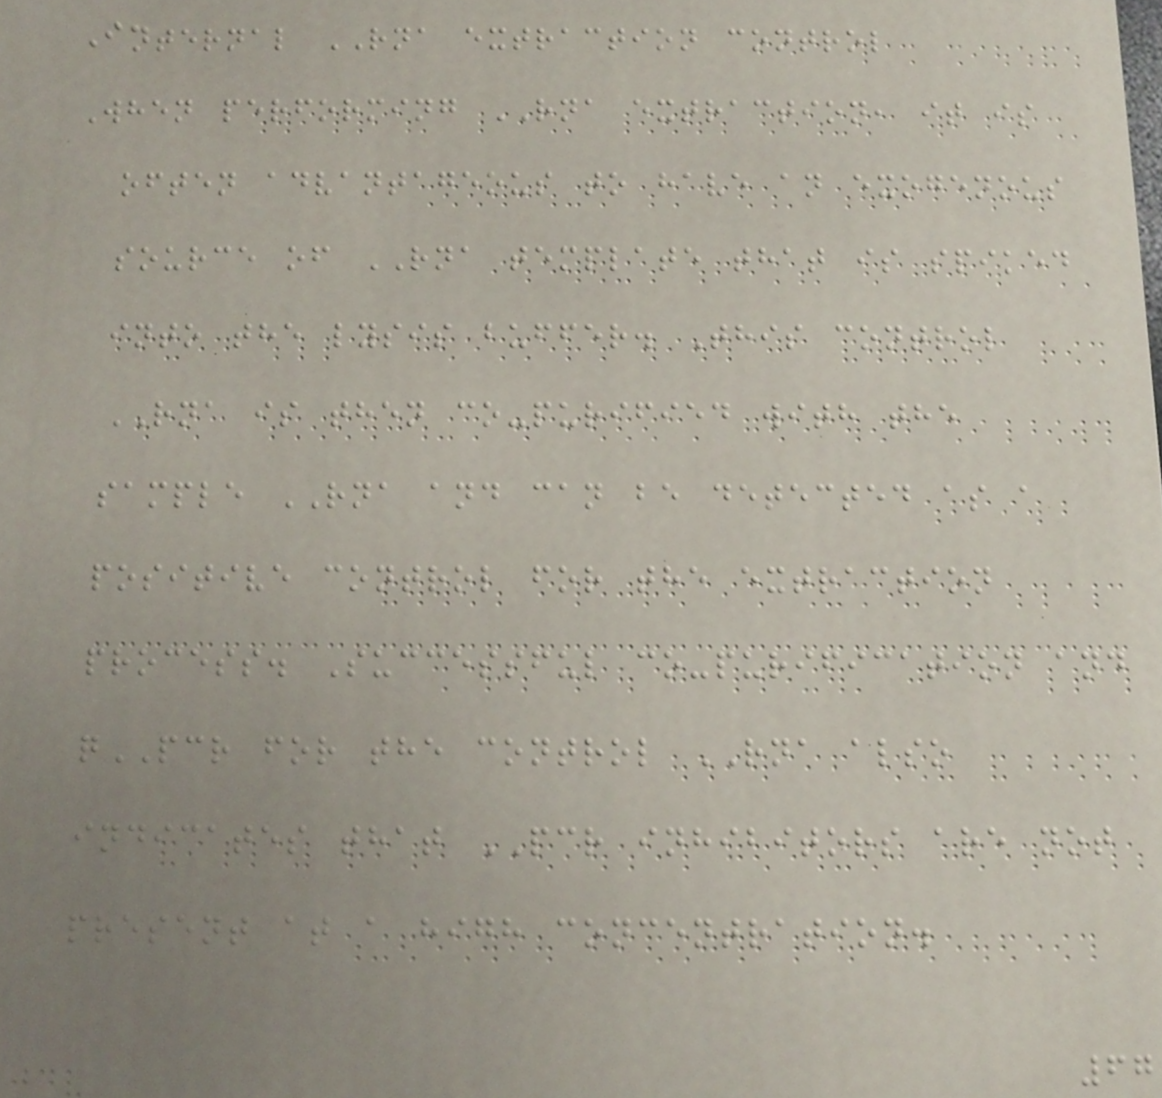Internal RNA extraction control
When performing RNA extraction, it is
often advantageous to have an exogenous
source of RNA template that is spiked
into the lysis buffer. This control
RNA is then co-purified with the
sample RNA and can be detected as a
positive control for the extraction
process. Successful co-purification and
qPCR for the control RNA also
indicates that PCR inhibitors are not
present at a high concentration.
67
